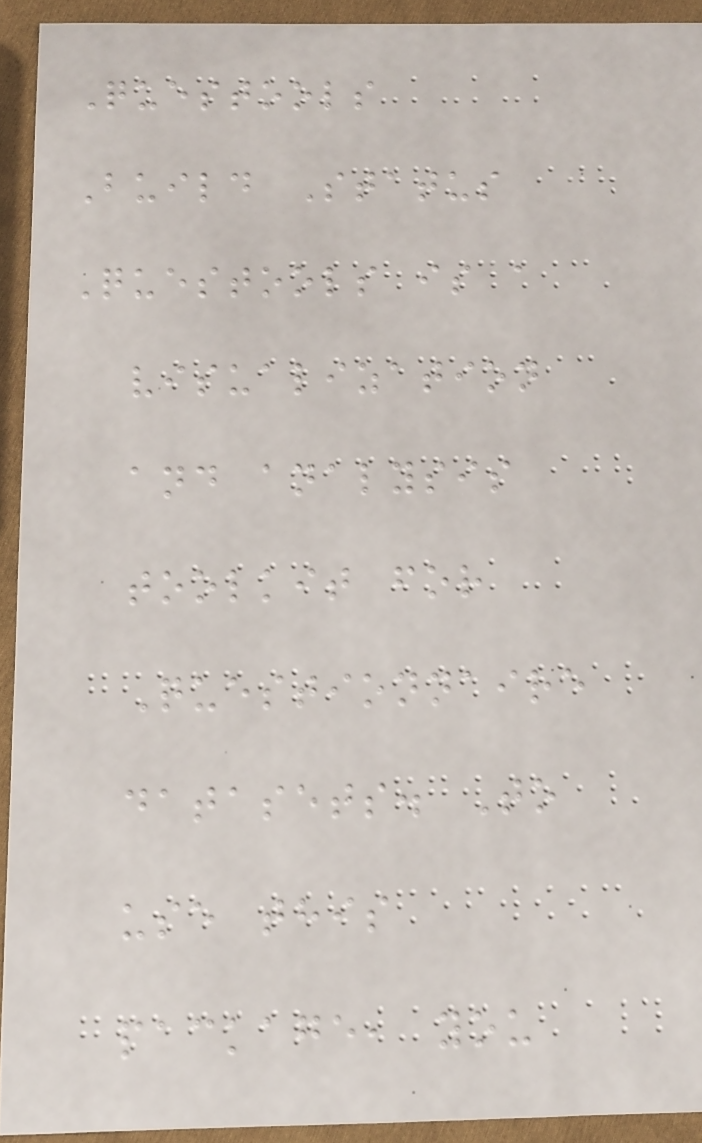Questools
Build Status
Questools is a
visualization
and analysis
toolkit for
Questionnaire
datasets. To
use this
package, you
